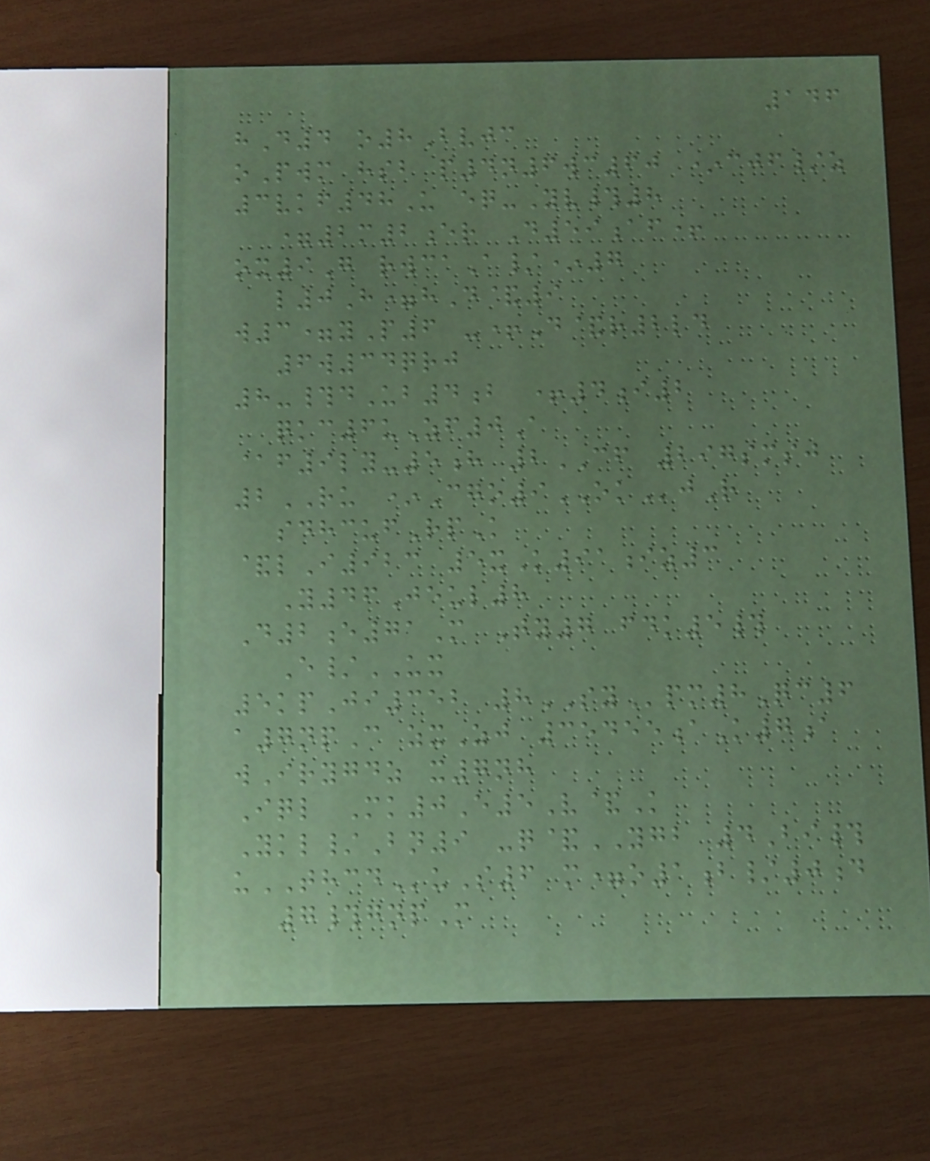146
hD4 o8Bvjc
oPwm hsb p4n6wc60 *cjf/z
3vkf48U eq-Yv#8
=2m2er D59af+
ox9G rwcaA/*7
l0H=hD&9
w3=yP6 -+D&r2ld
6w34qrj
8-#dUb4b +4i2
qkc6uZf0A
@f9ly-5h 2CF 297smsj
2RU *Cgo9OKjR
sdhcufRpK
&lI923 5xK91iz3
Y46Jeul8
D2e71M Ty7 fdk5#
E/UX
5kpJi352 8SYpm8Qc6
a7npC zxZj 35455aK7a
wIrygdz x7nh
Iql Mk0E5V&K
Ykl/Bn9 -q&YGB 4Bi#
uTHCDuS6 m=o1b/0d
7#gnpM
